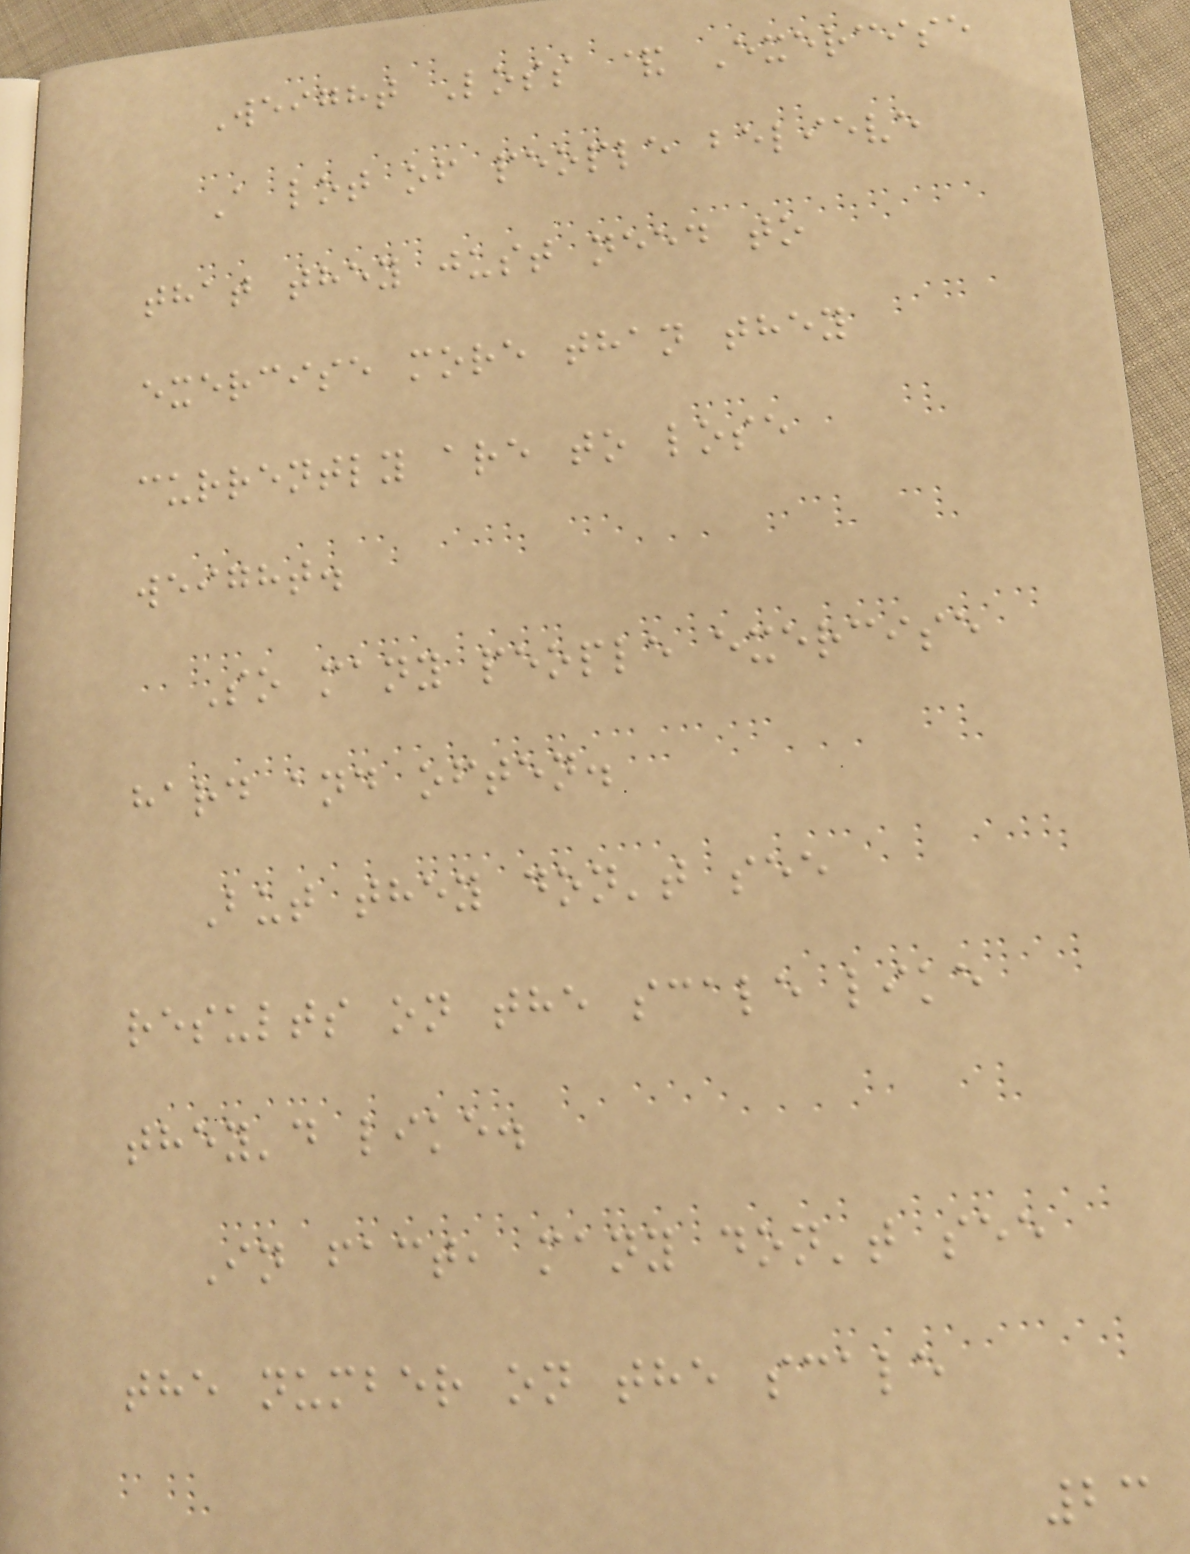Weight Loss & Exercise
A lot of people believe
that they just need to
exercise more than they
currently are to lose
weight.
So many people exercise
hard and often.
But they don't see
results on the scale like
they'd like.
In fact, many don't see
the number on the scale
23
